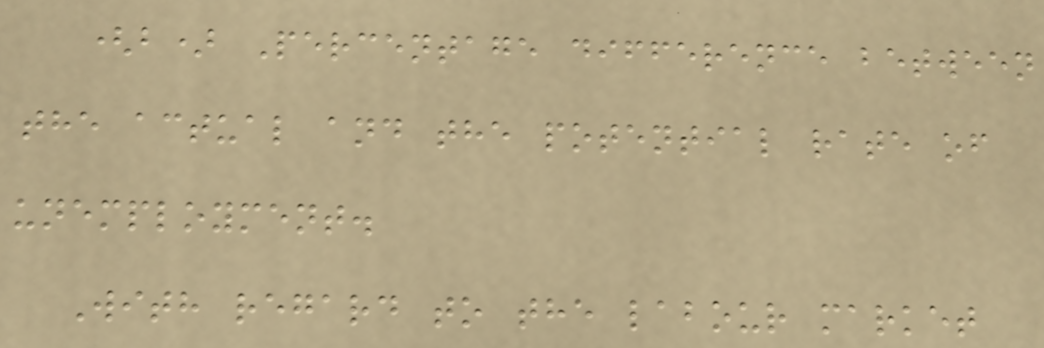(b) Percentage difference between
the actual and the potential rate of
unemployment.
With regard to the labour market
